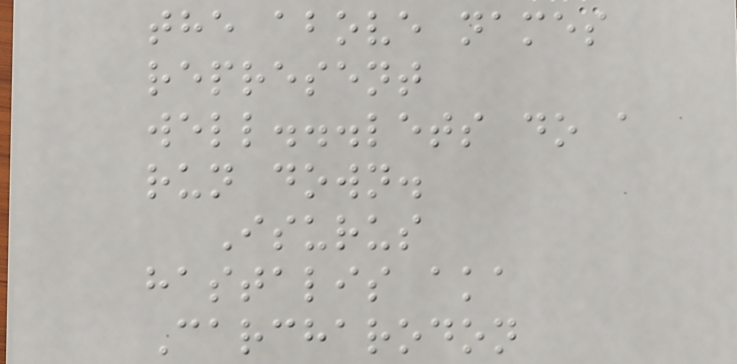the above names
represent
well...lets do a
run down.
Isurus
hastalis aka
Carcharodon
